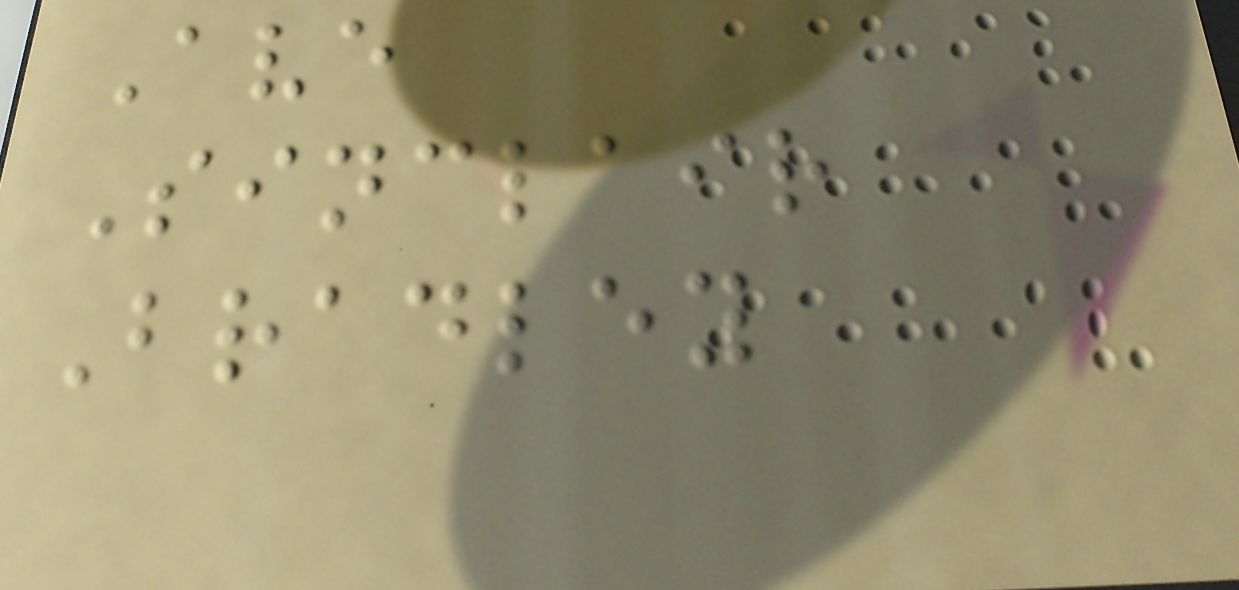Ave
Sinclair
Bradley
